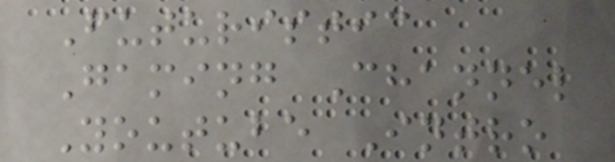Futuristic
Gaming Channel
Youtube Intro
